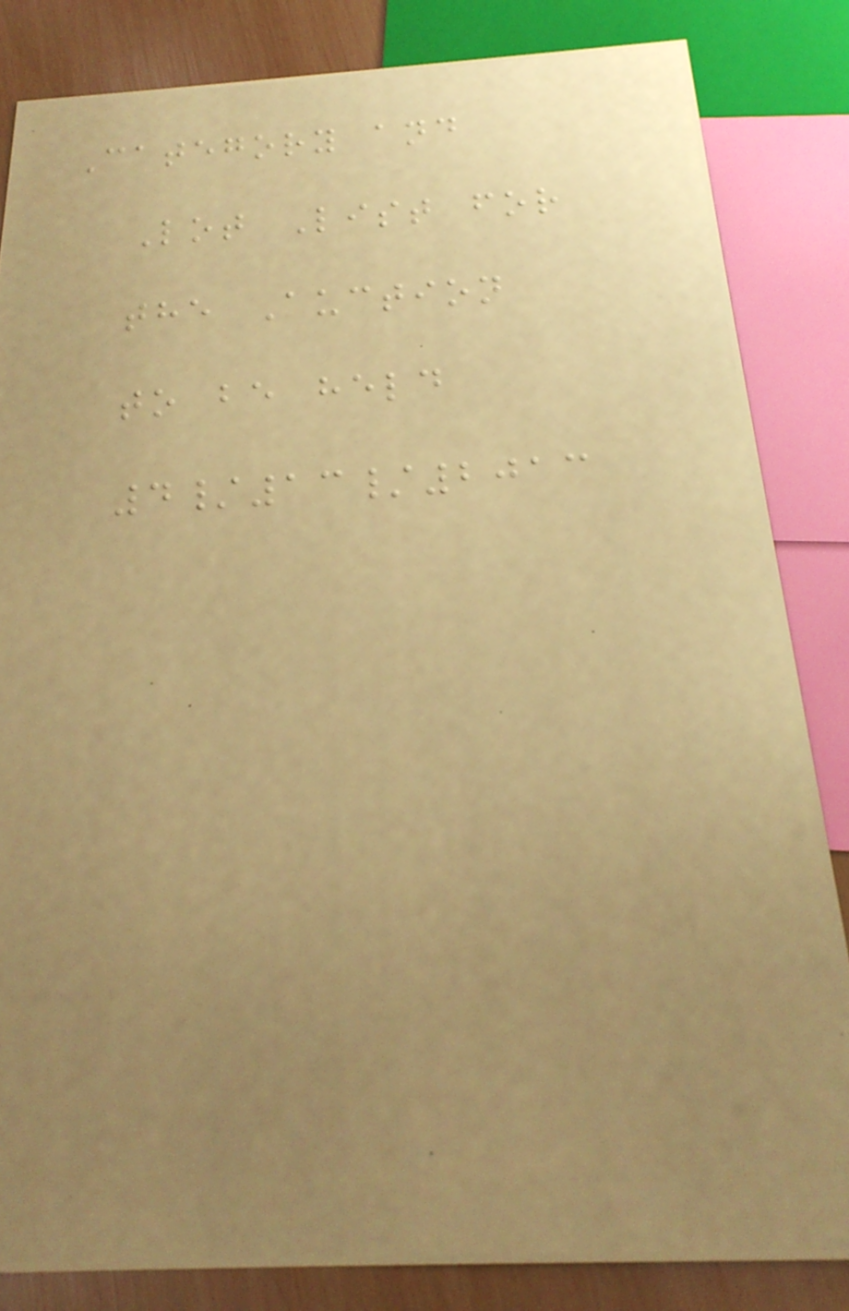Category and
Lot List for
the Auction
to be held
4/13/2013
